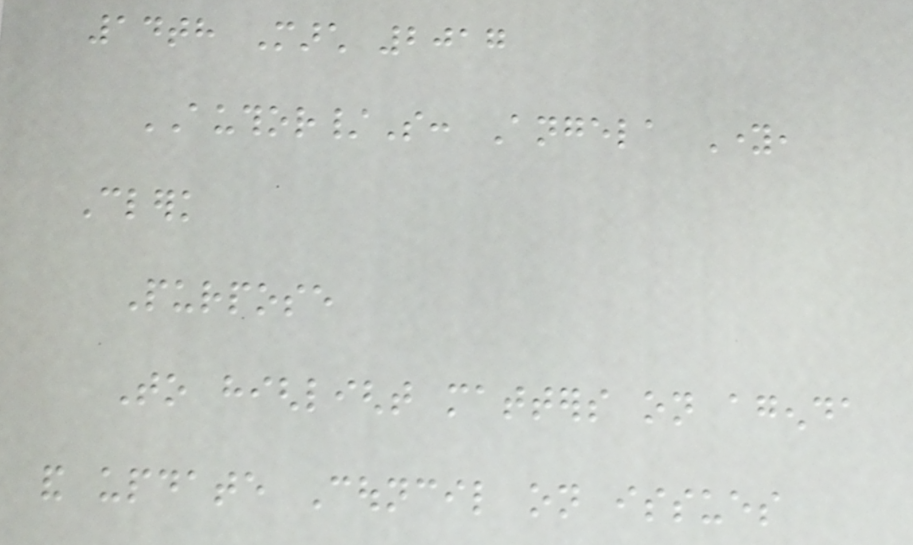14th March 2017
AUTHOR/S: Angela Young,
Clerk
Purpose
To highlight matters on agenda
and update Council on issues
